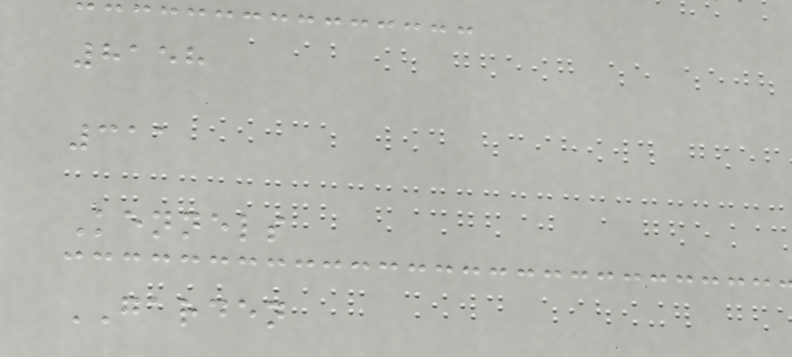8158
311
Kennels
GARDEN
